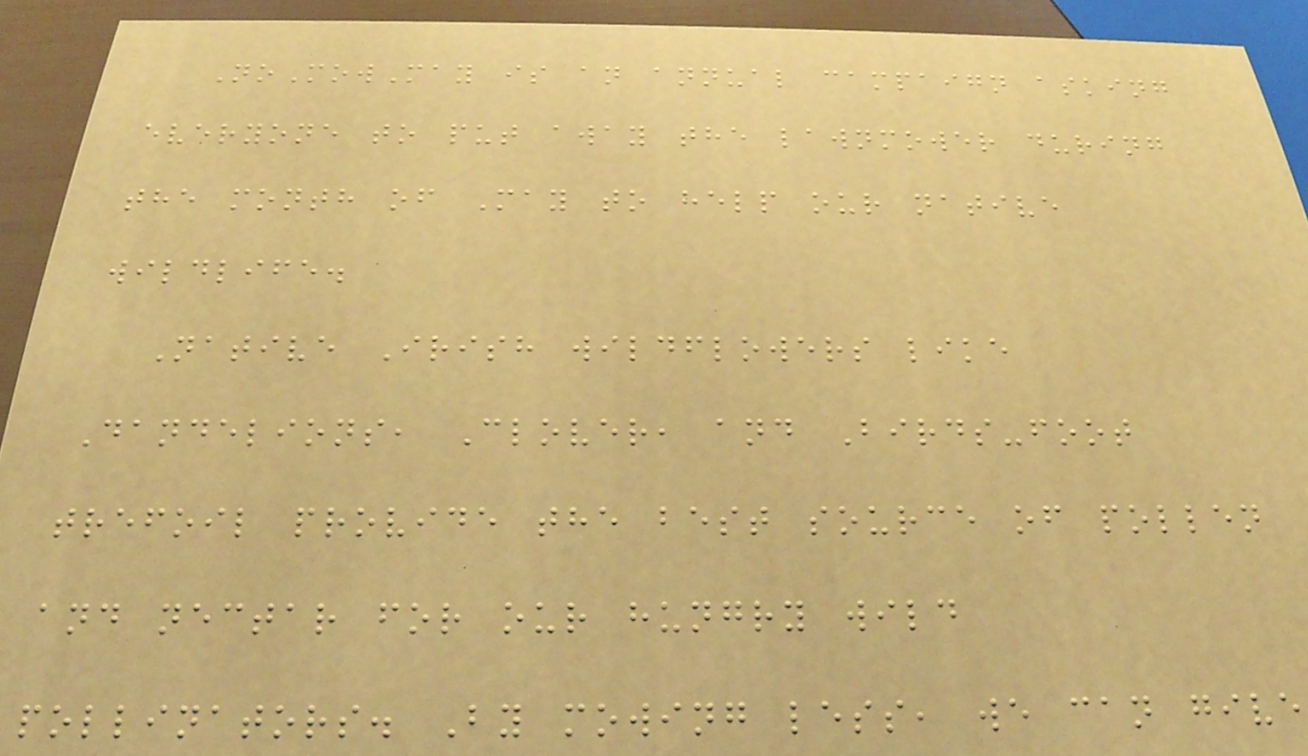NoMowMay is an annual campaign asking
everyone to put away the lawnmower during
the month of May to help our native
wildlife.
Native Irish wildflowers like
Dandelions, Clover, and Birds-foot
trefoil provide the best source of pollen
and nectar for our hungry wild
pollinators. By mowing less, we can give
